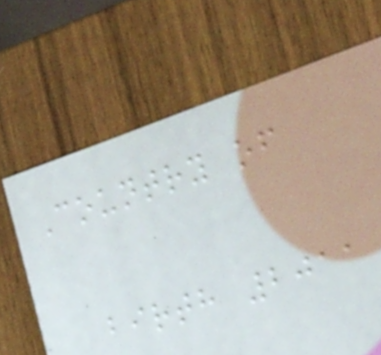Country of
birth 2011
